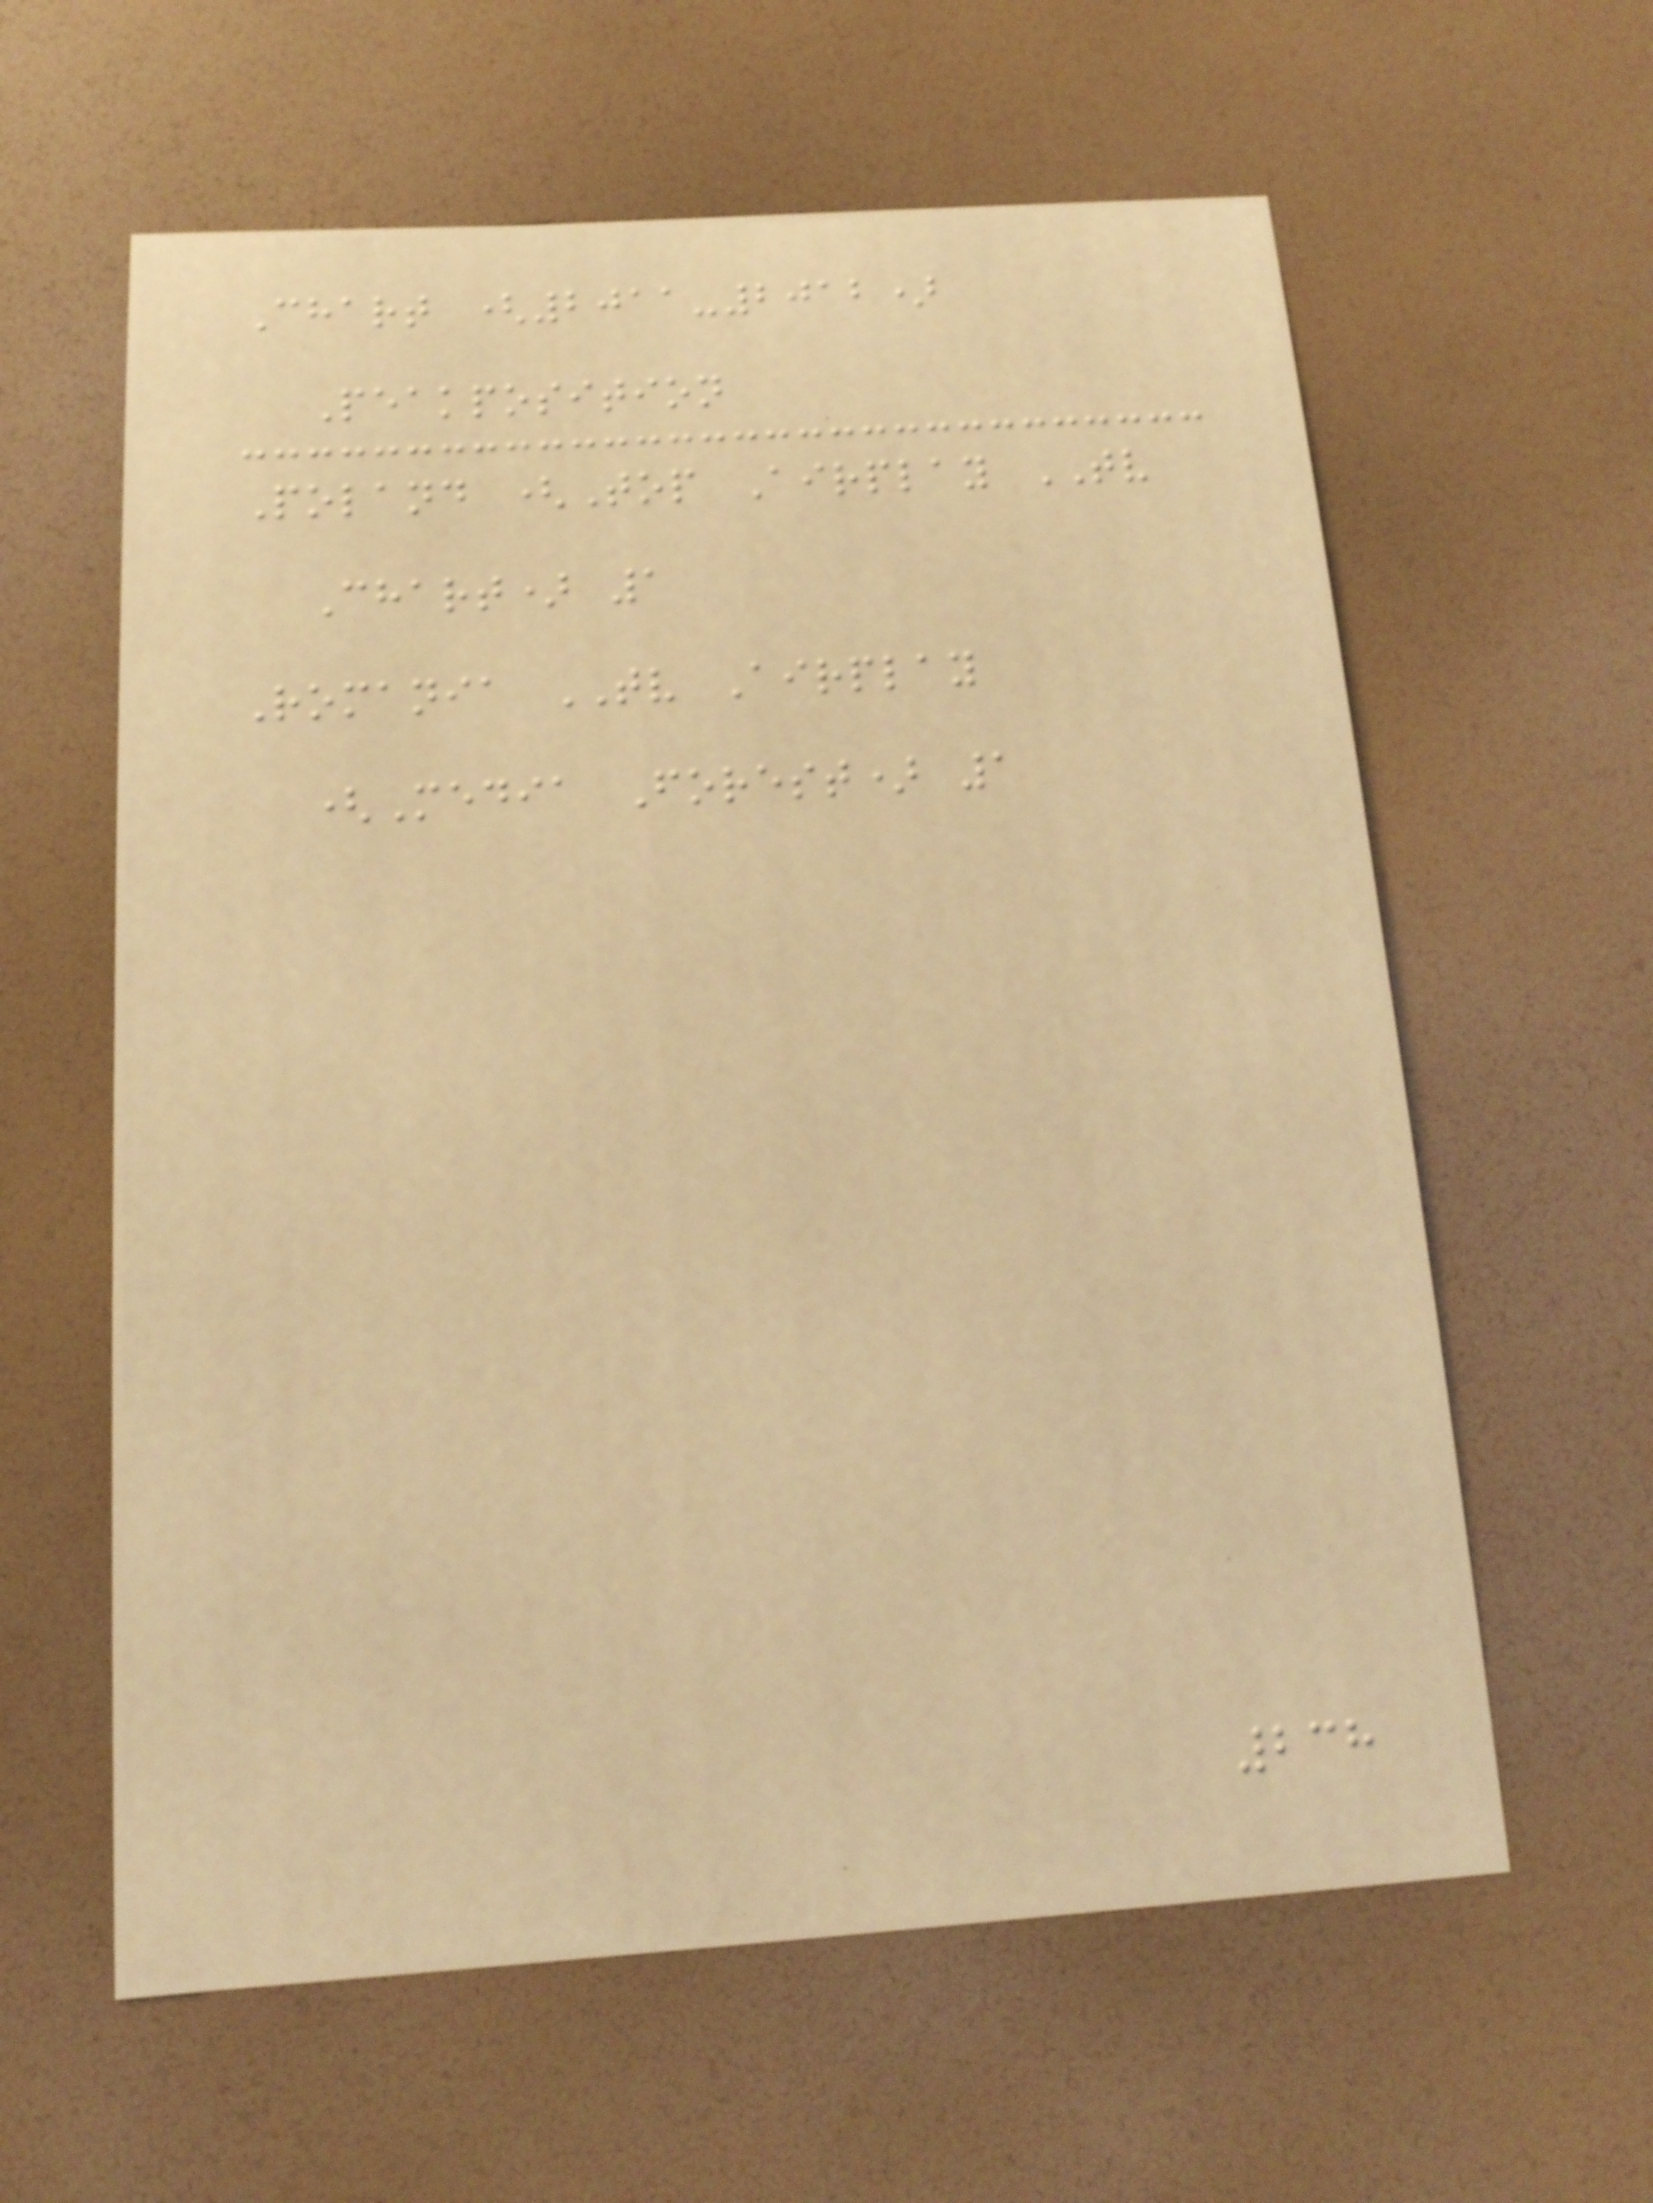Chart (2011-2012)
Peakposition
Poland (Top Airplay TV
Chart) 1
Romania TV Airplay
(Media Forest) 1
238
